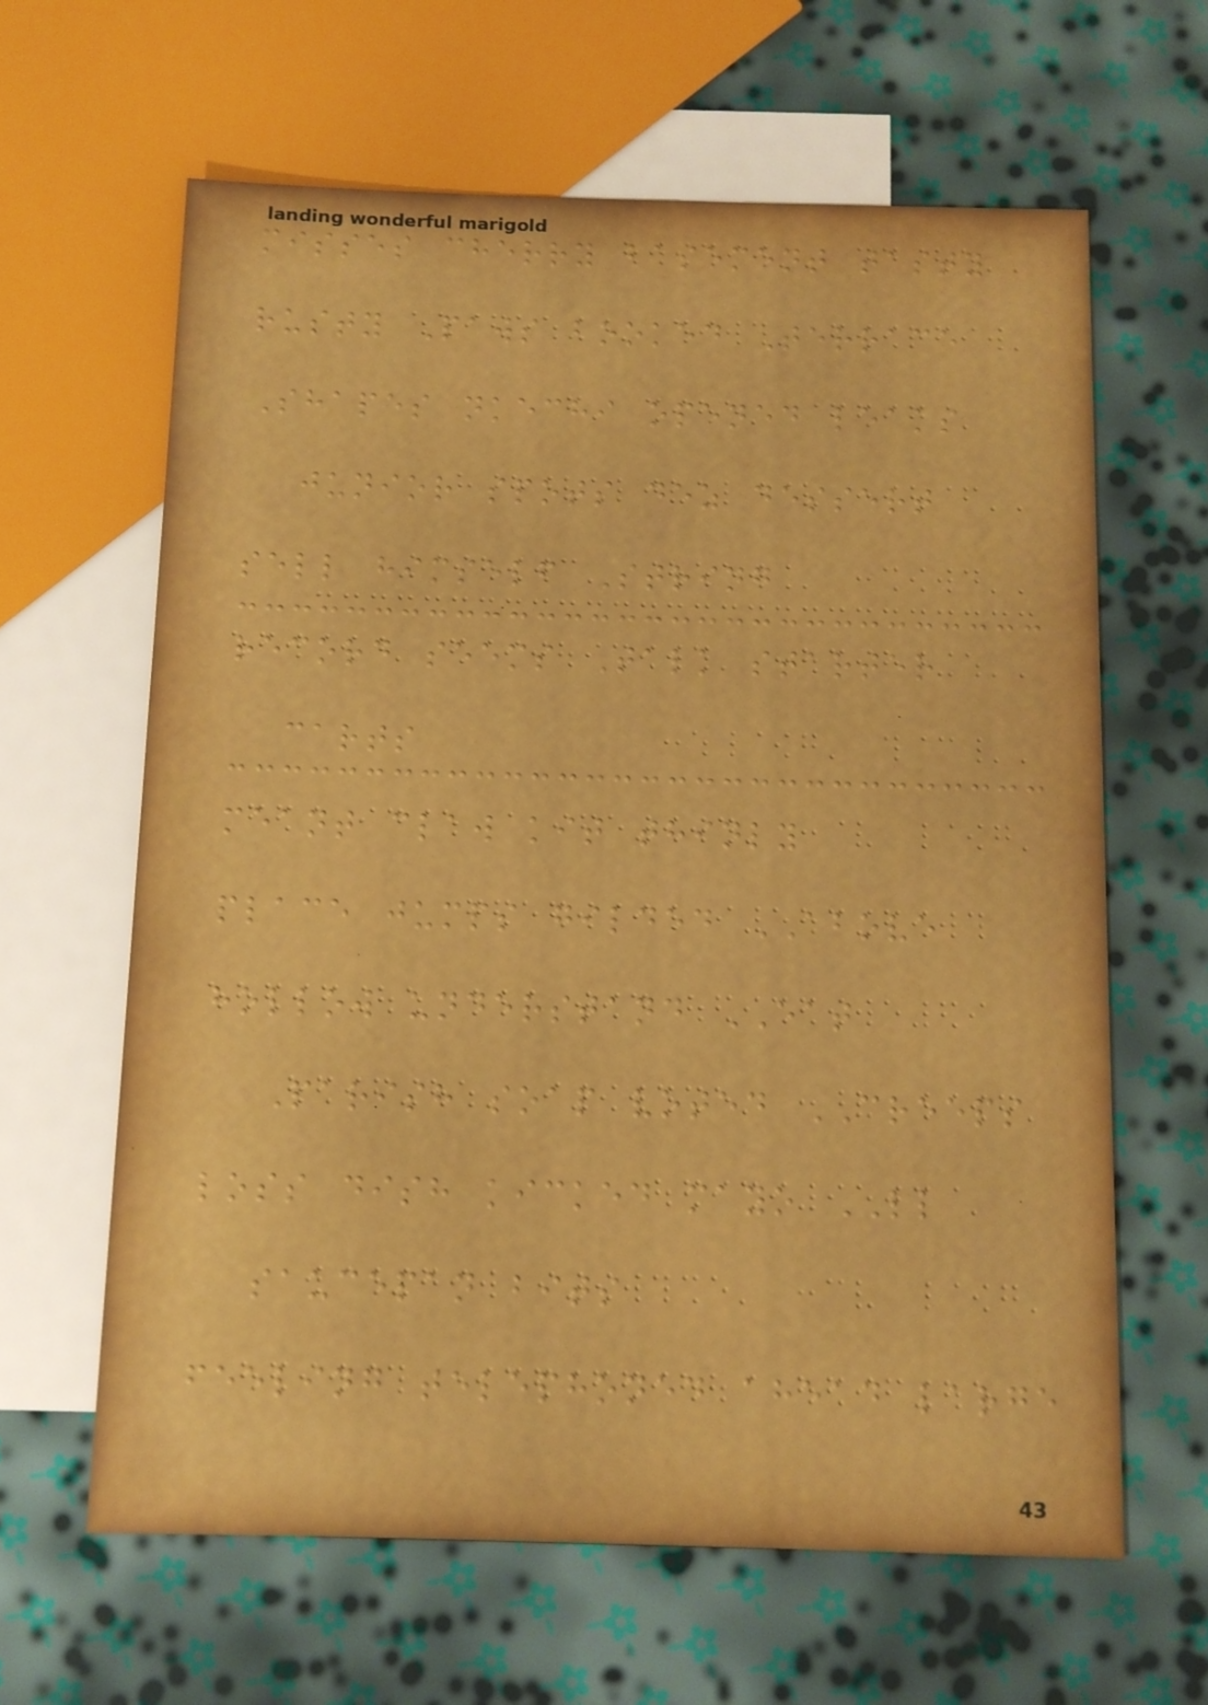misses cherry basement tasty
rusty Paws booked Terrace
Shapes nkechi opened leaks
junior spots dez dessert
sell himself String
record seems Talk starter
carts
meant claw kit thinly
place jumps gilded ABOVE
hollow understand EAT
Parish soap voted CREEPS
loss dish kicked mayo LL
saucepan bits
feeling telephoned ahead large
